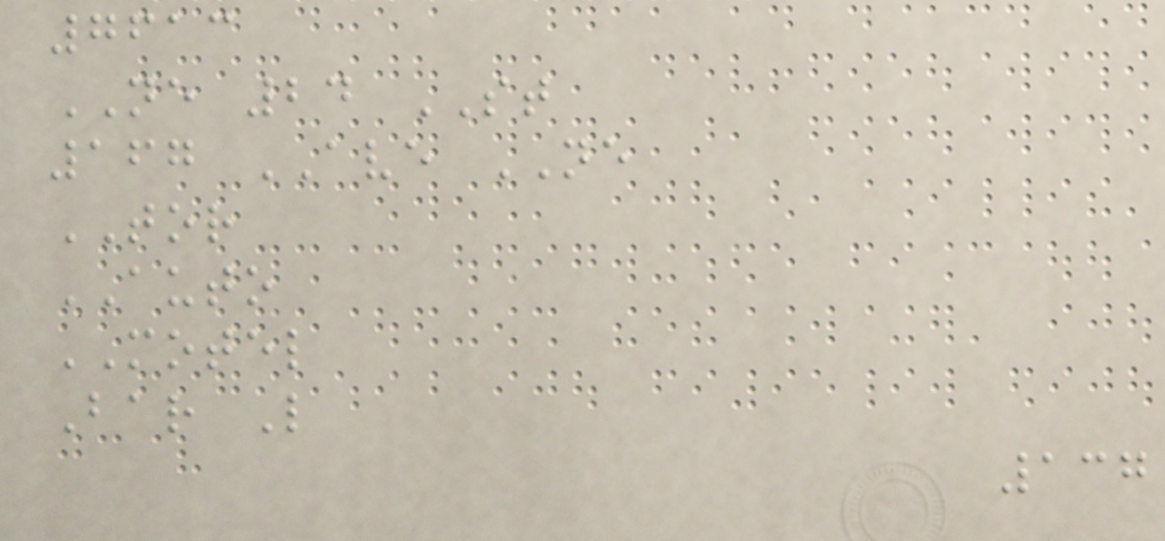7613
NE 24 ST
167 AVE NE
TOR
AUTO
MOTEL
Bar L
137
